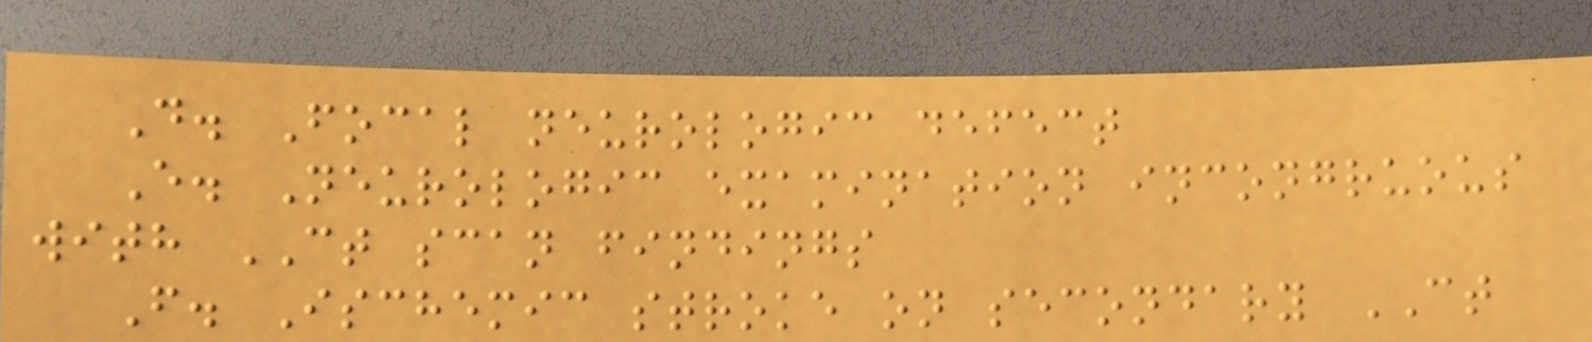D. Focal neurologic defect
E. Neurologic examination incongruous
with CT scan findings
F. Ischemic stroke on secondary CT
